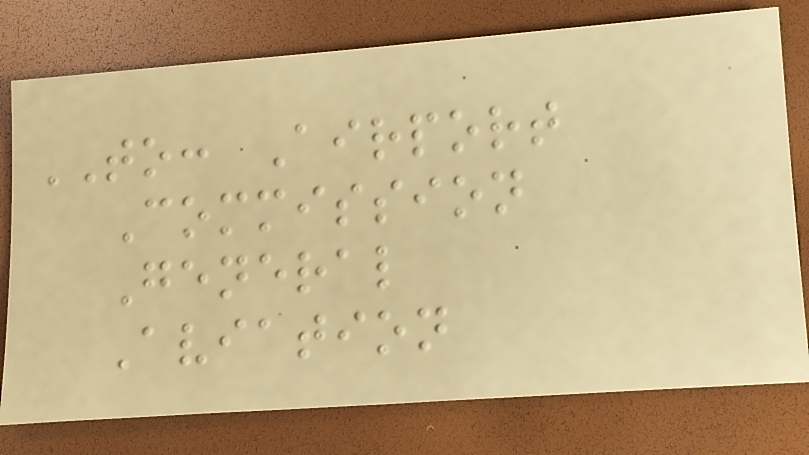TO: Airport
Commission
General
Aviation
